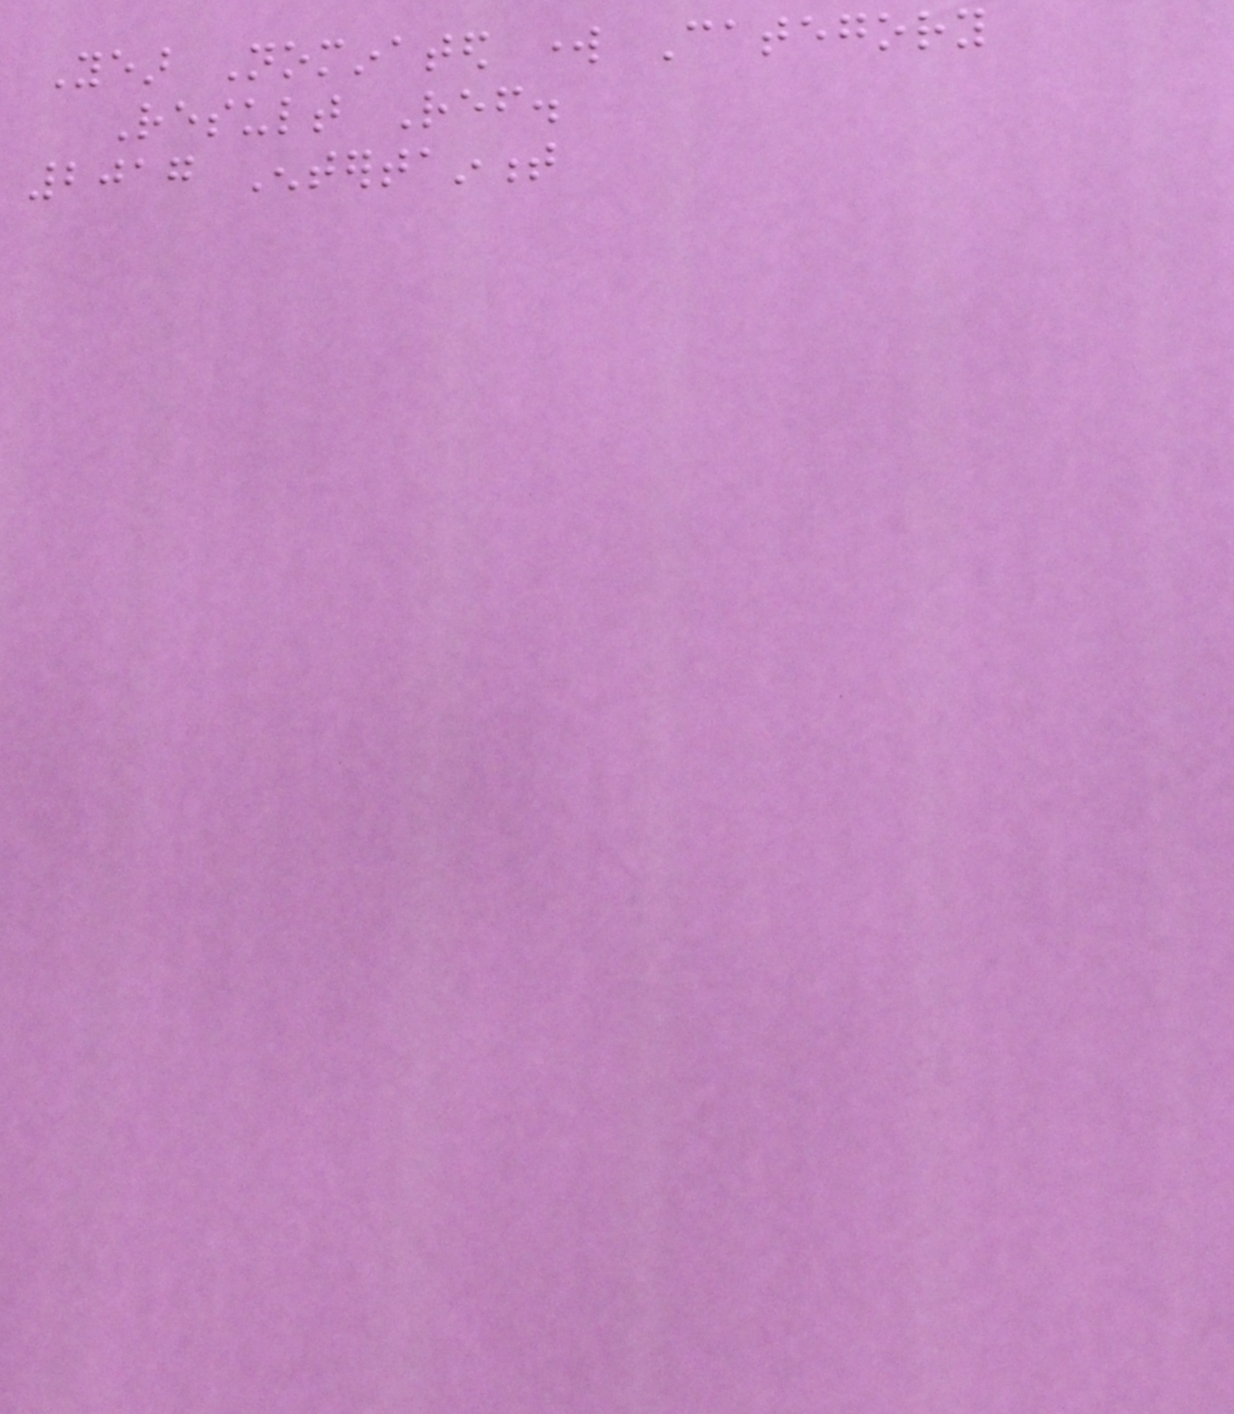Year Nominated work Category
Result Ref.
2017 Entertainment
